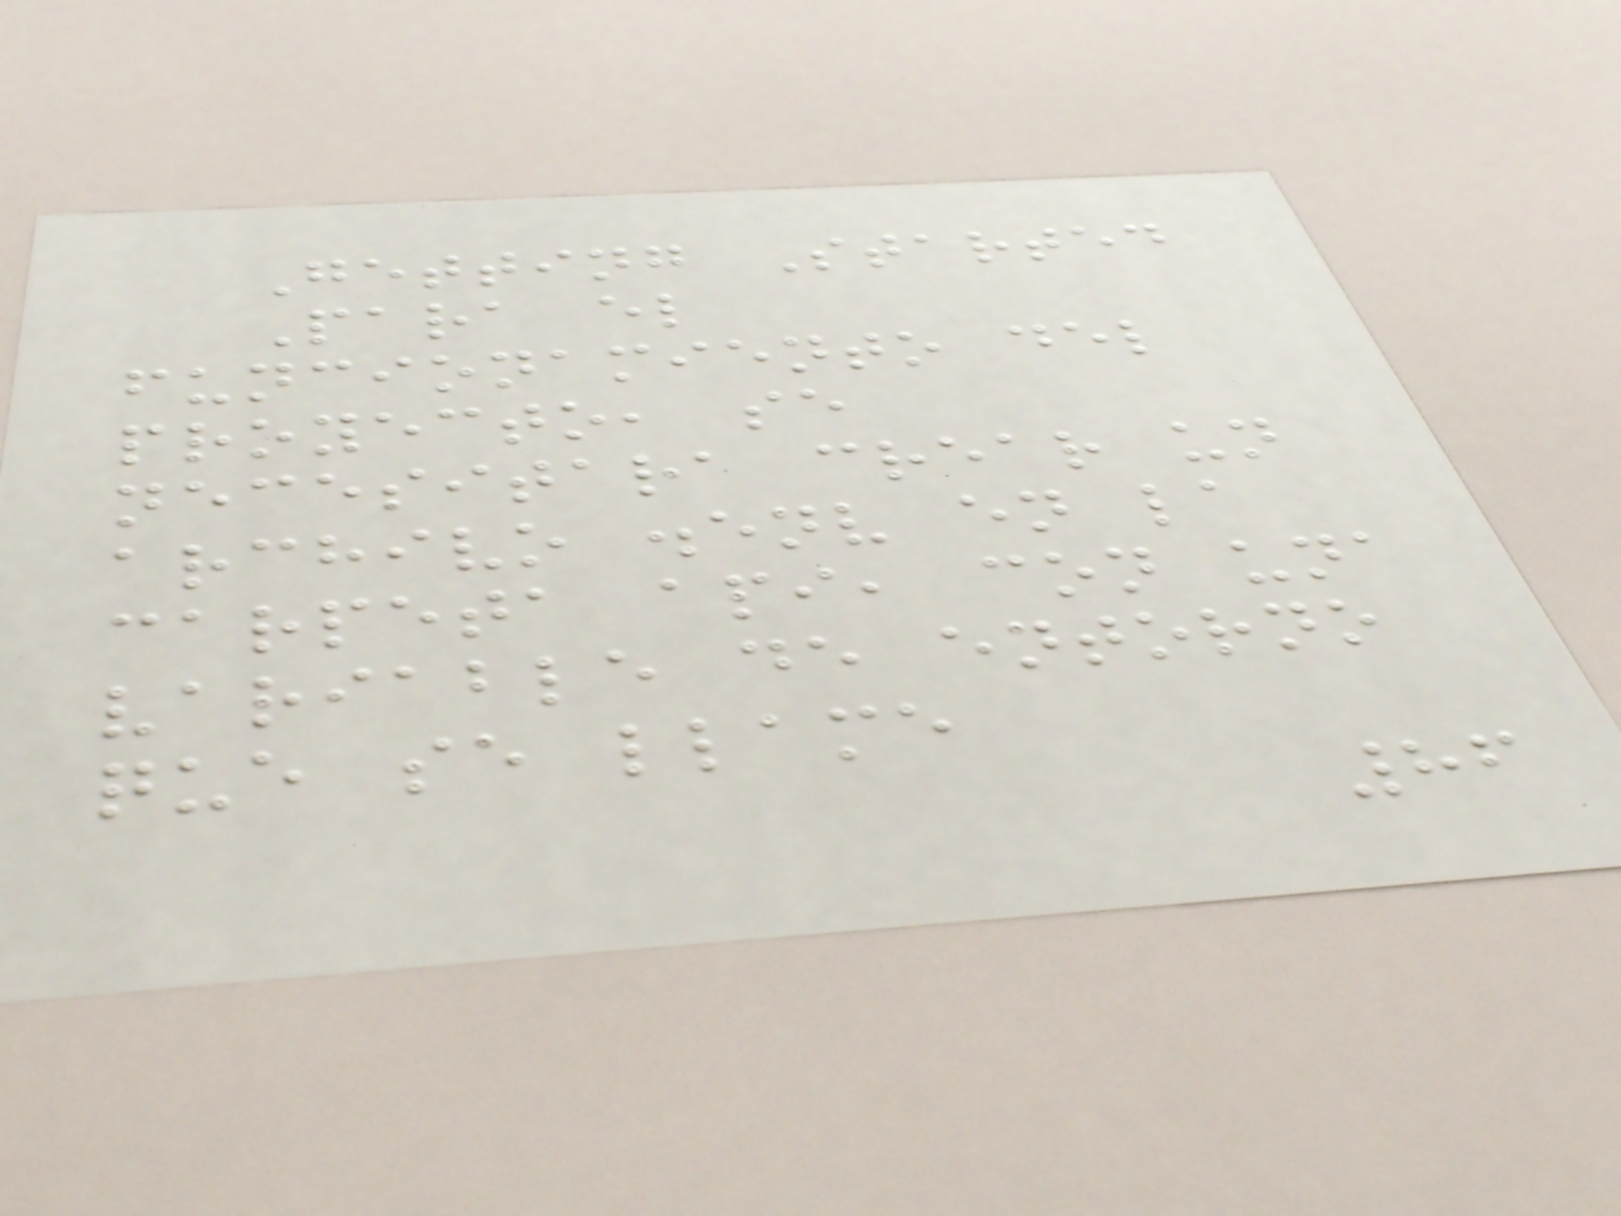Getting Started
Para el
funcionamiento del
proyecto, se
necesitara crear un
archivo .env en la
carpeta api, con una
variable de entorno
que se llame
86
